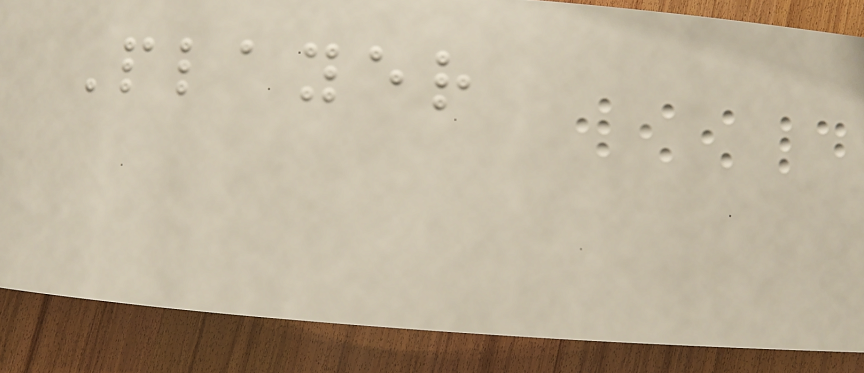Player
